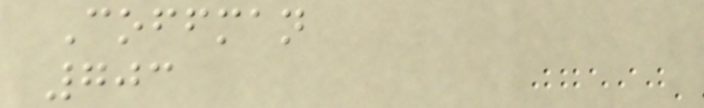Coffman
703
